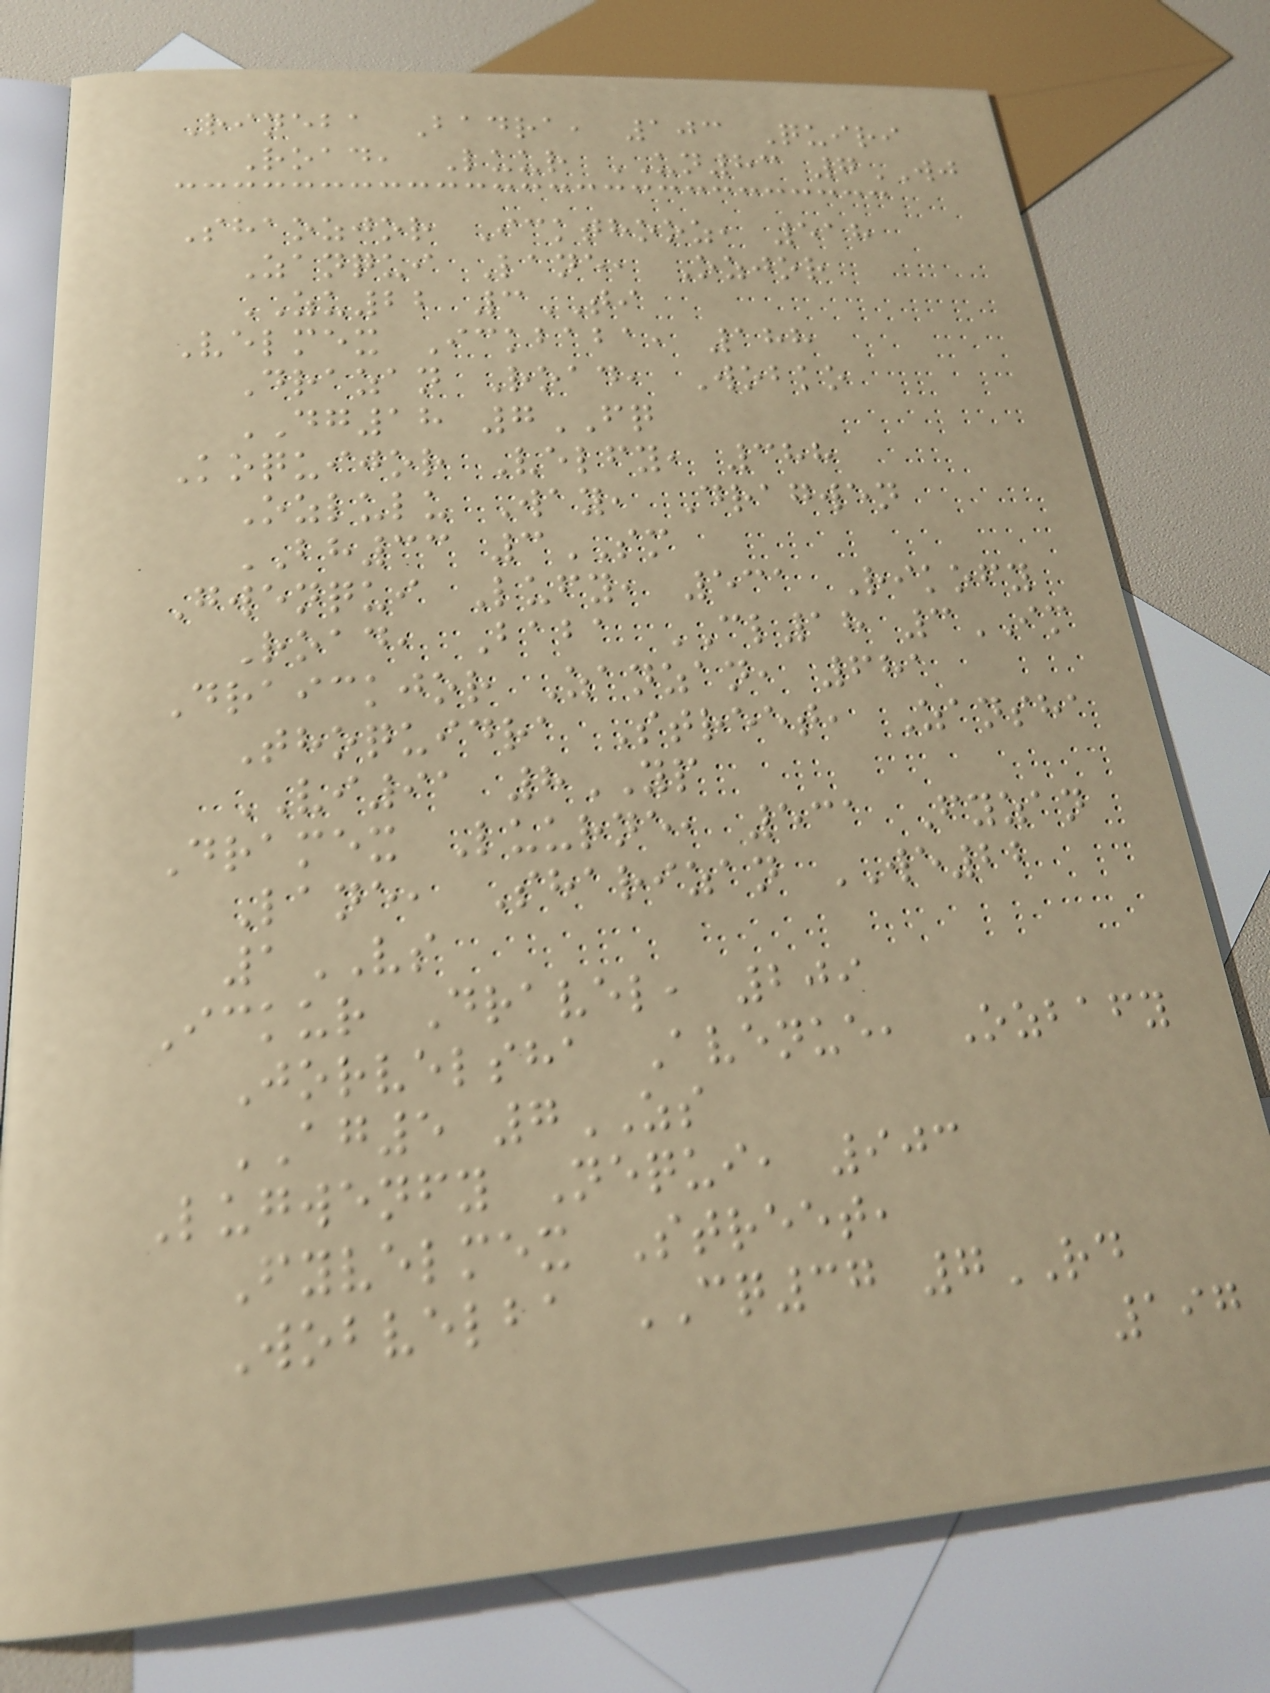Rineba Badra, 103 Quiri
Road, Luur UN83 7WJ
Shaozjor Ickthooz, 518
Zanqui Lane, Ozjor
ZU22 3TI
Velmex Ickbaba, 188
Drazan Road, Wobko
DG18 7FQ
Koquijor Velfy, 388
Ozlulu Way, Dragwen
BH33 3SM
Gwenqui Lufy, 531 Rikofy
Road, Baba CL18 3IM
Draickjor Zanzan, 681
Thoquidra Street, Zansha
VI91 8YP
Dramex Luurne, 531 Fyzan
Lane, Sharizan WE22
1VS
Ickur Dravel, 209
Jorvelsha Avenue, Ozbafy
AG5 7ZS
Lugwenfy Nequi, 903
Fyvelmex Street,
Wobvelba CQ37 7RD
197
